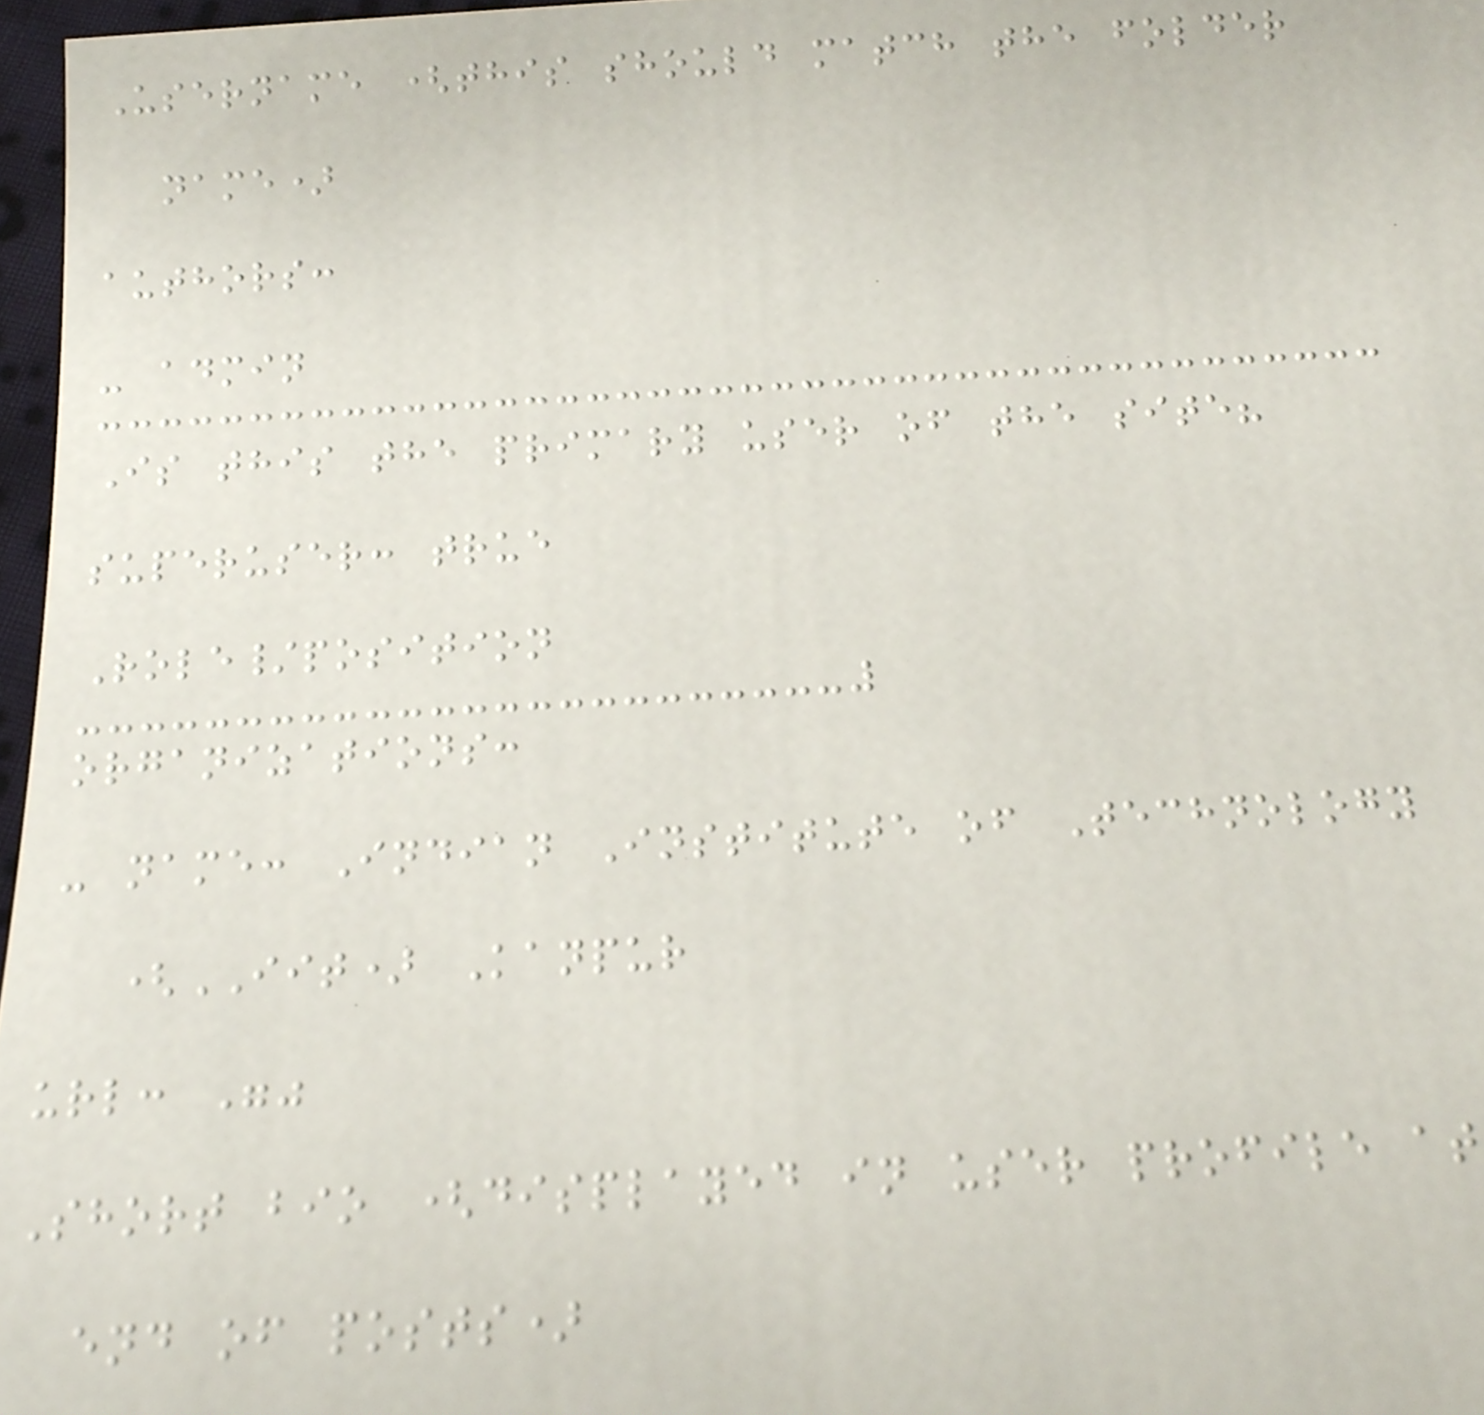Username (this should match the folder
name)
authors:
- admin
Is this the primary user of the site?
superuser: true
Role/position
organizations:
- name: Indian Institute of Technology
(IIT) Kanpur
url: ""
Short bio (displayed in user profile at
end of posts)
